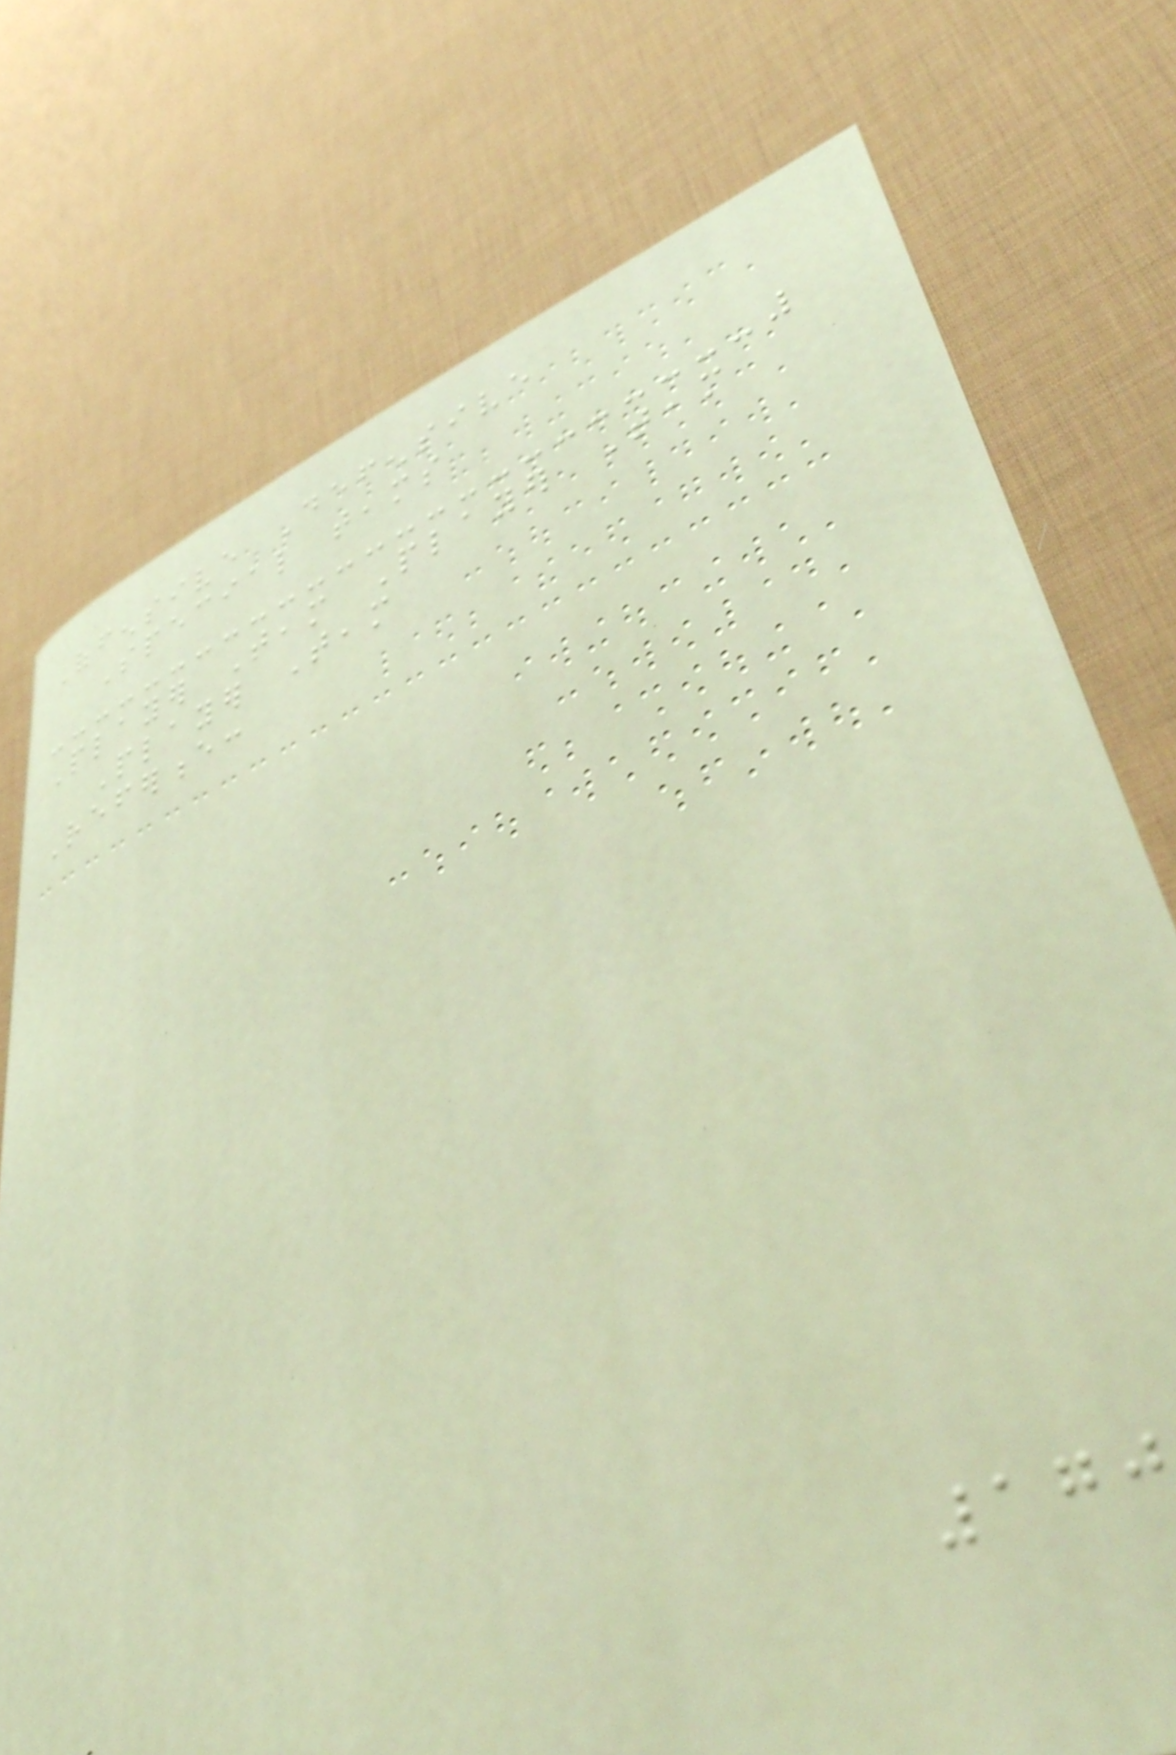Offensive Defensive
Special teams
Player Team Player Team
Player Team
Reference:
170
